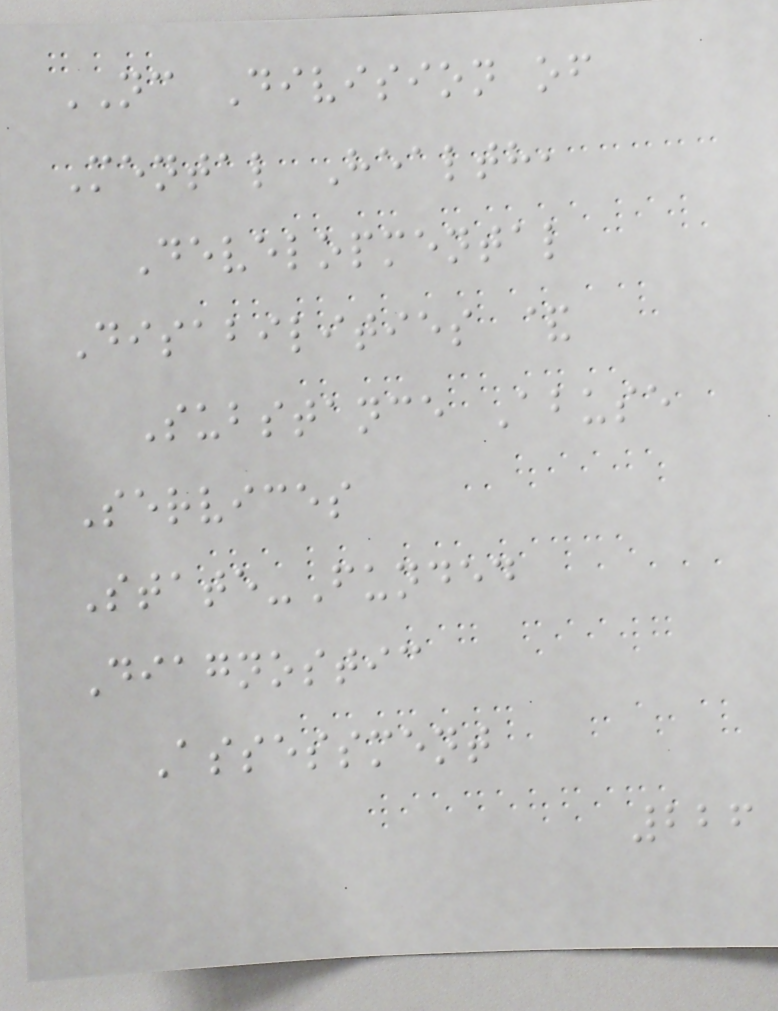NC Division of
Mental Health,
Developmental
Disabilities &
Substance Abuse
Services
State-Funded
Diagnostic
Assessment
226
